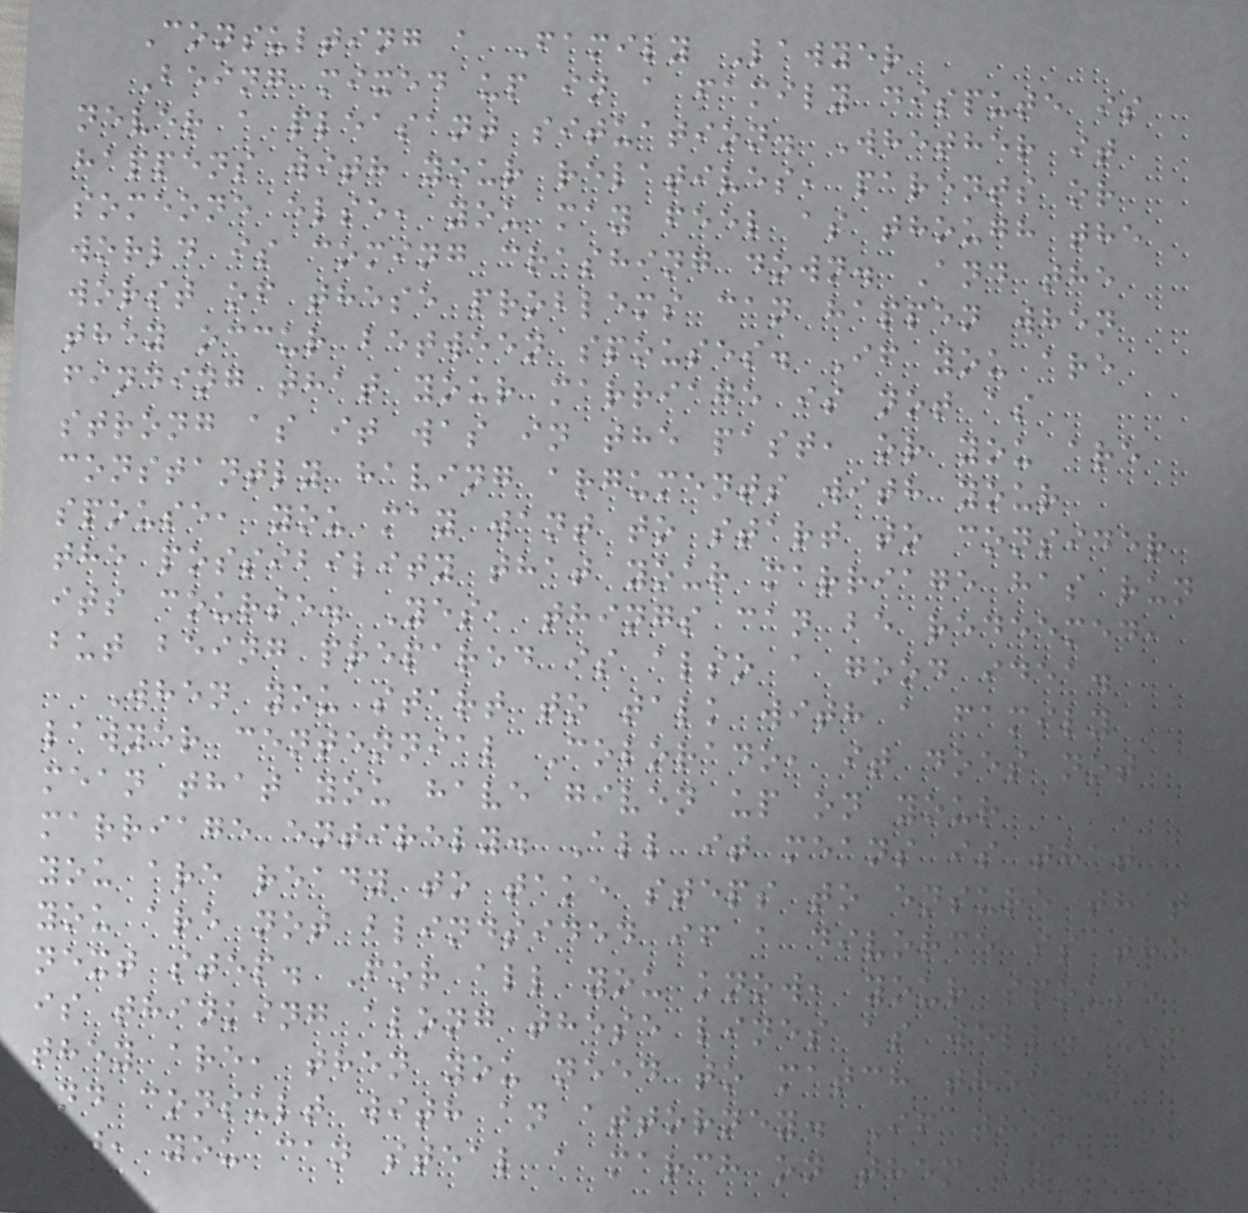Consulting a Family Lawyer
Being mixed up in a family dispute is
never a pleasant situation. Whether it
happens with your relatives, parents or
someone else, you may feel as though the
world is coming crashing down. And the
worst of these problems can happen when
they occur between spouses. If you are
finding that your marriage is not as
strong as it was in the past, or you are
constantly having arguments with your
spouse, you may want to start to consider
the possibility that your marriage has run
its course. Yes, things can be redeemed,
but being prepared is also a good idea.
When you start to talk with a family
lawyer centennial Colorado, it does not
mean that you have given up on your
marriage entirely. All it means is that
you are ready to take steps to ensure that
you are not blindsided if a divorce is the
next step. For all you know, your spouse
is thinking along these lines as well. If
they are, then you need to match them up
and consult with an attorney. If they are
not, you can steal a march on them by
